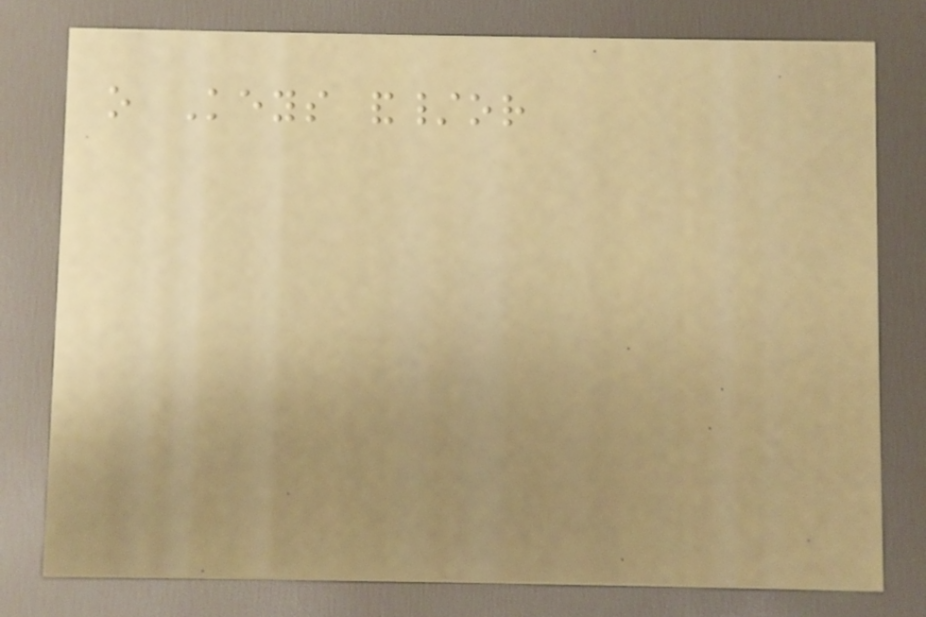o Keys and/or
